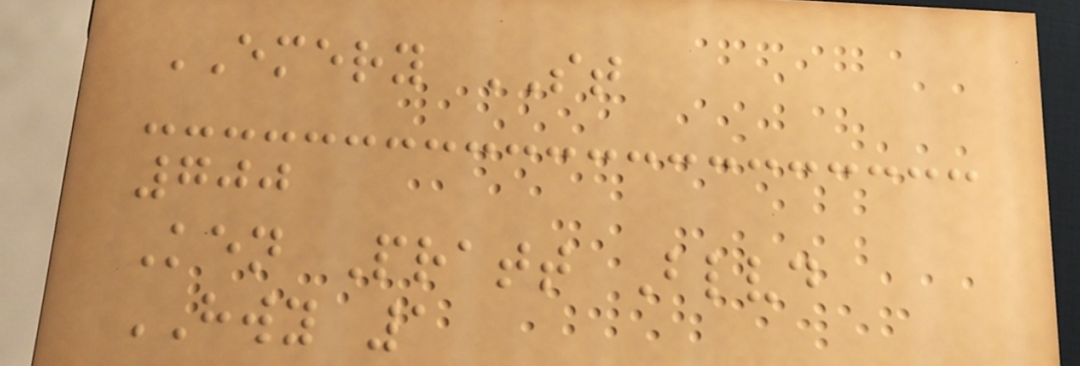EMERY ST
700
Ken Pratt Blvd
HWY 1
